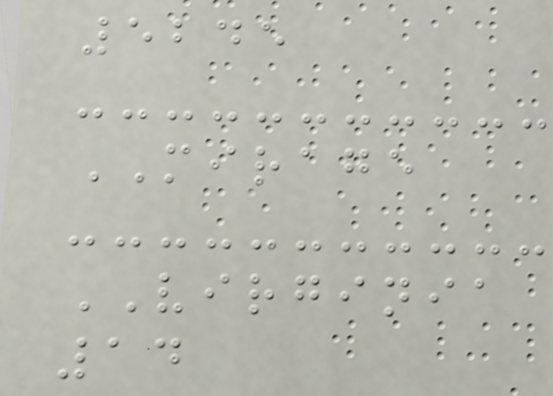5245
MIRAGE
VIRGINIA
14
